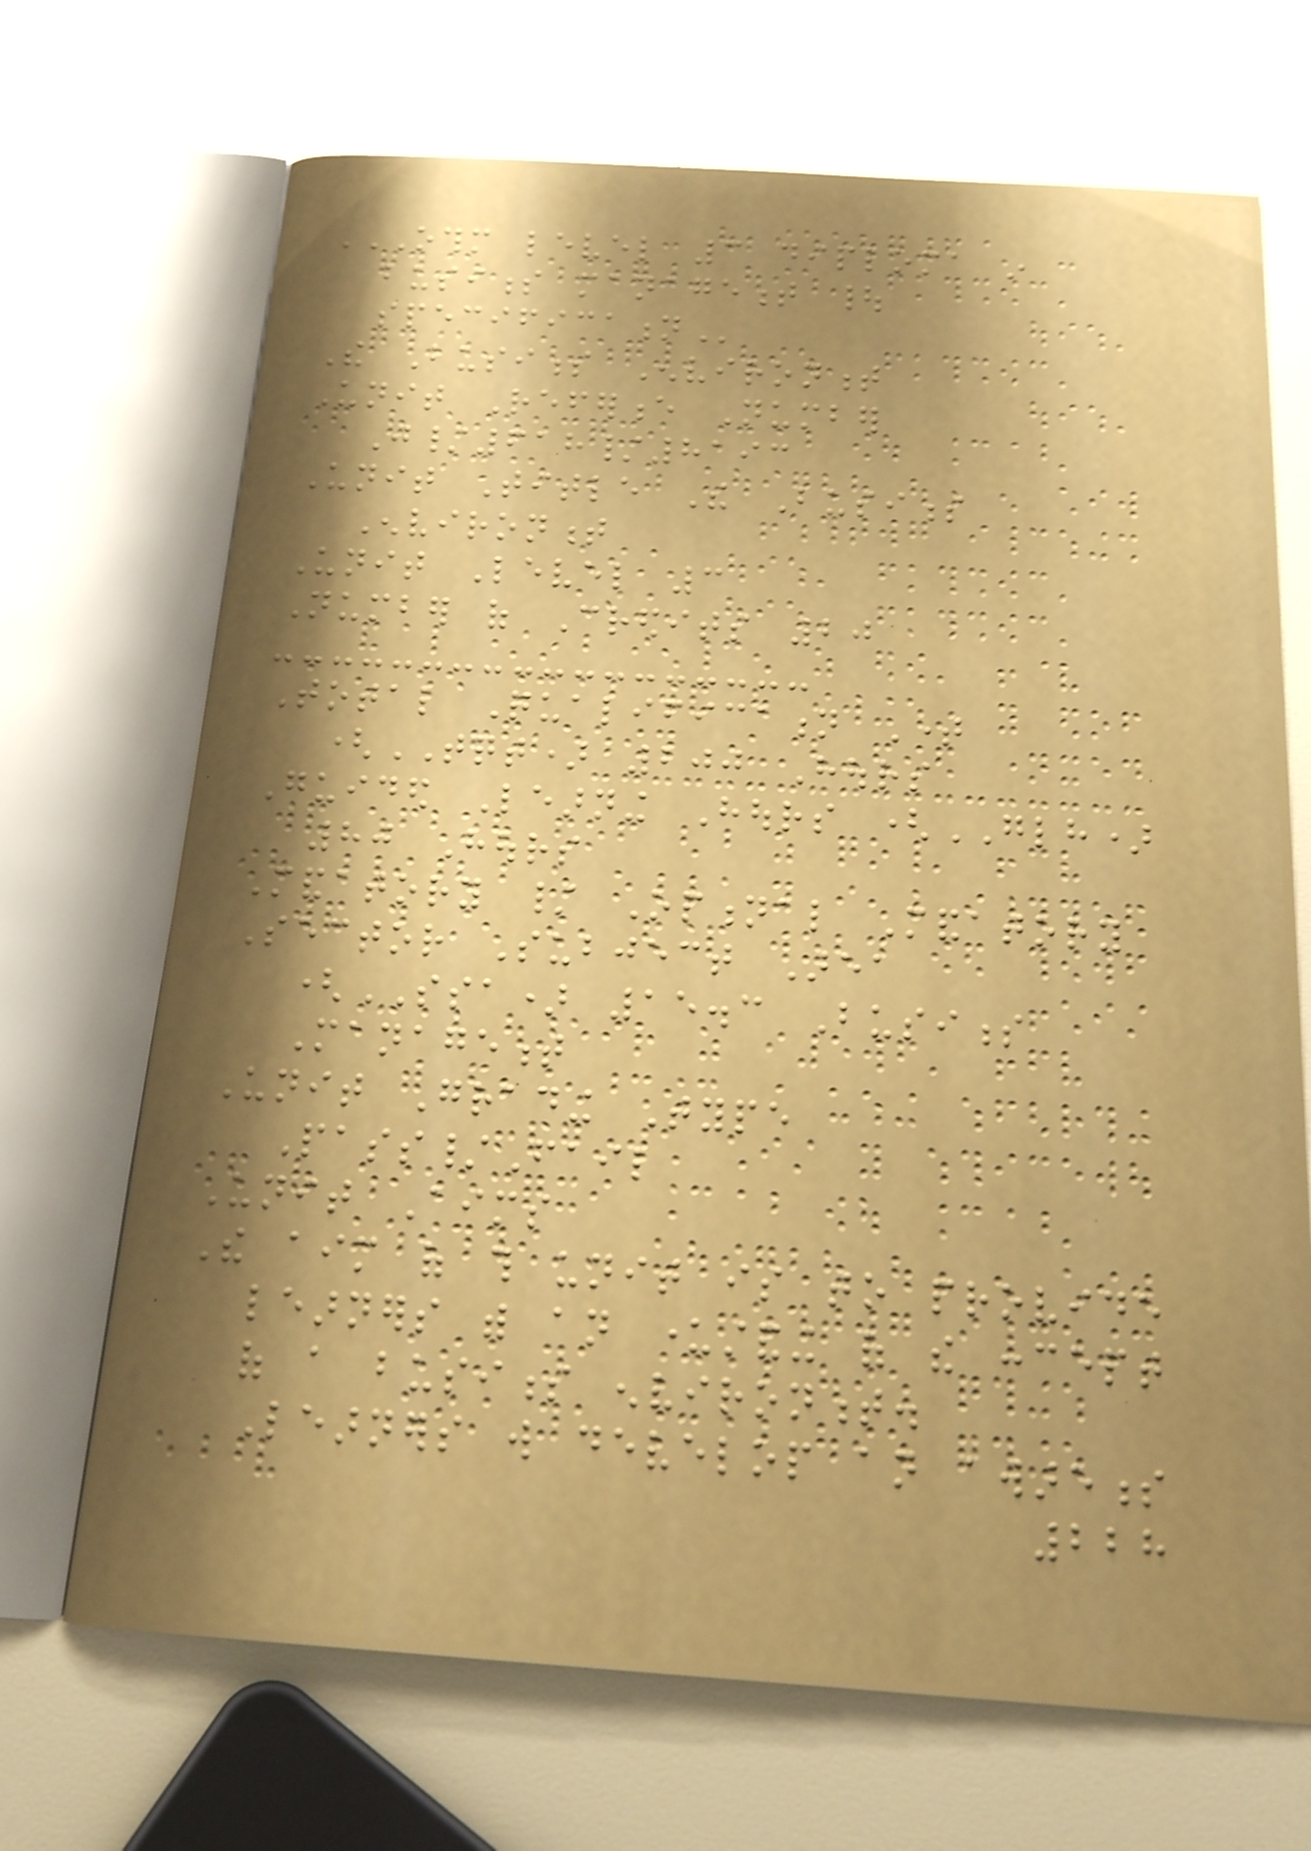OTHM LEVEL 3 DIPLOMA IN
BUSINESS MANAGEMENT |
SPECIFICATION
The Business Environment
Unit Reference Number
J/618/8193
Unit Title The Business
Environment
Unit Level 3
Number of Credits 20
Total Qualification Time
(TQT) 200 Hours
Guided Learning Hours (GLH)
80 Hours
Mandatory / Optional Mandatory
Sector Subject Area
(SSA) 15.3 Business
Management
Unit Grading Type
Pass/Fail
Unit Aims
The aim of this unit is to provide
learners with an understanding of the concept
of a business environment.
Learners will develop an awareness
228
